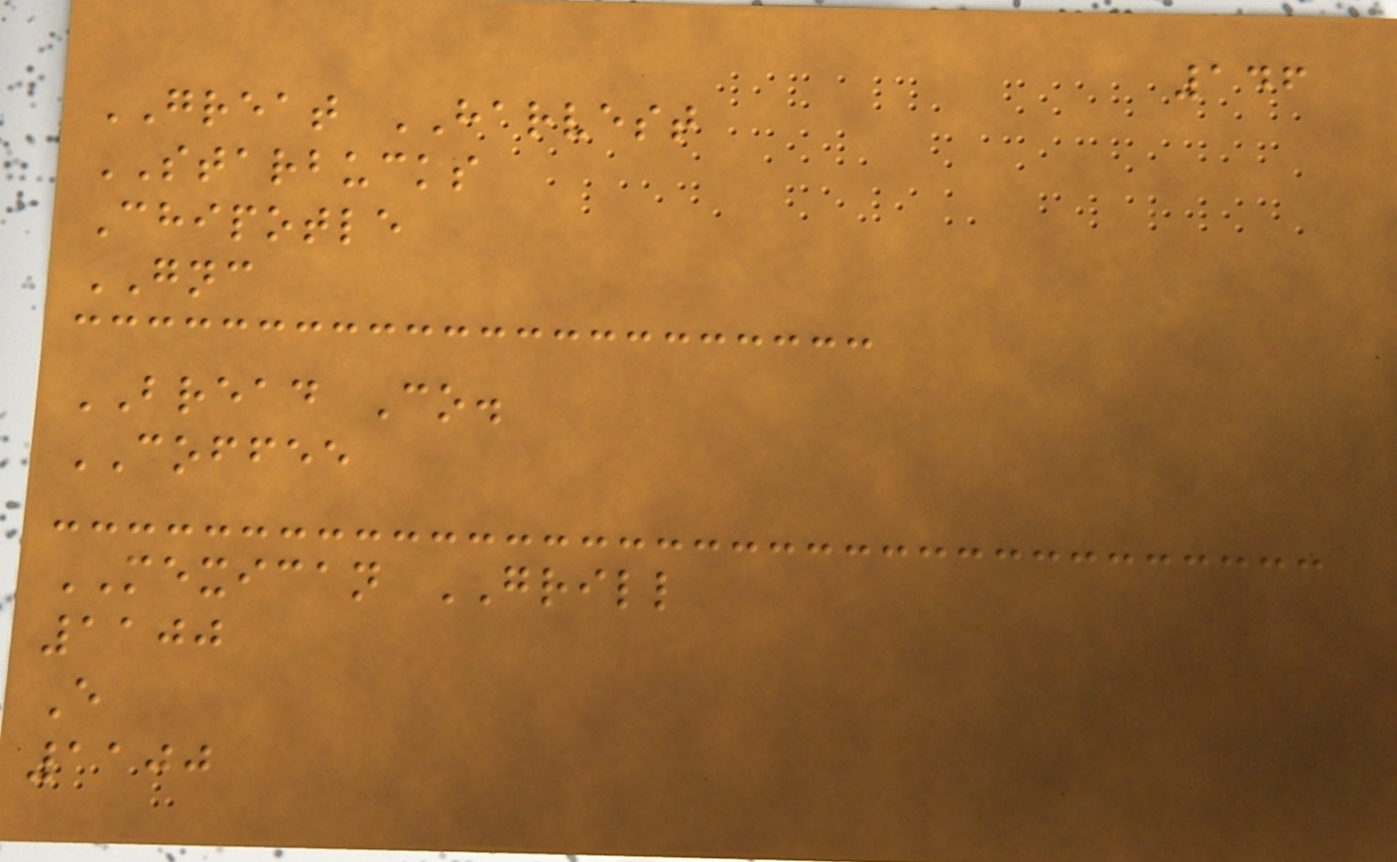146
GREAT HARVEST
STARBUCKS
Chipotle
GNC
BREAD Co.
COFFEE
MEXICAN GRILL
1100
E
1100
